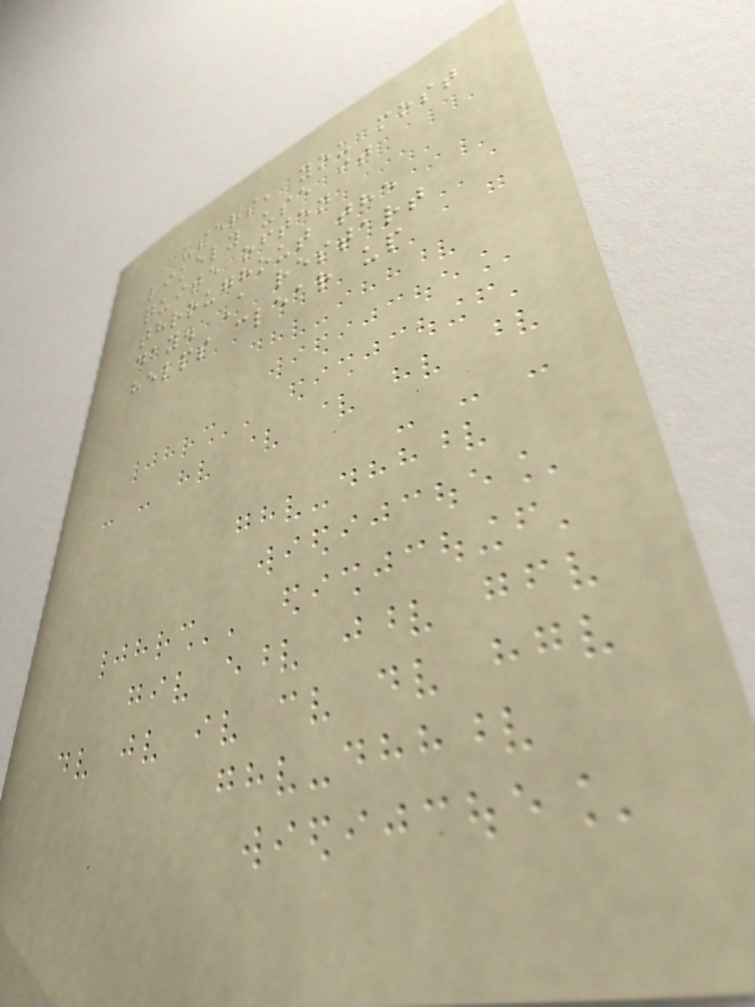users, you most
likely use it
quite often
throughout the
day. A restart
helps clear up
